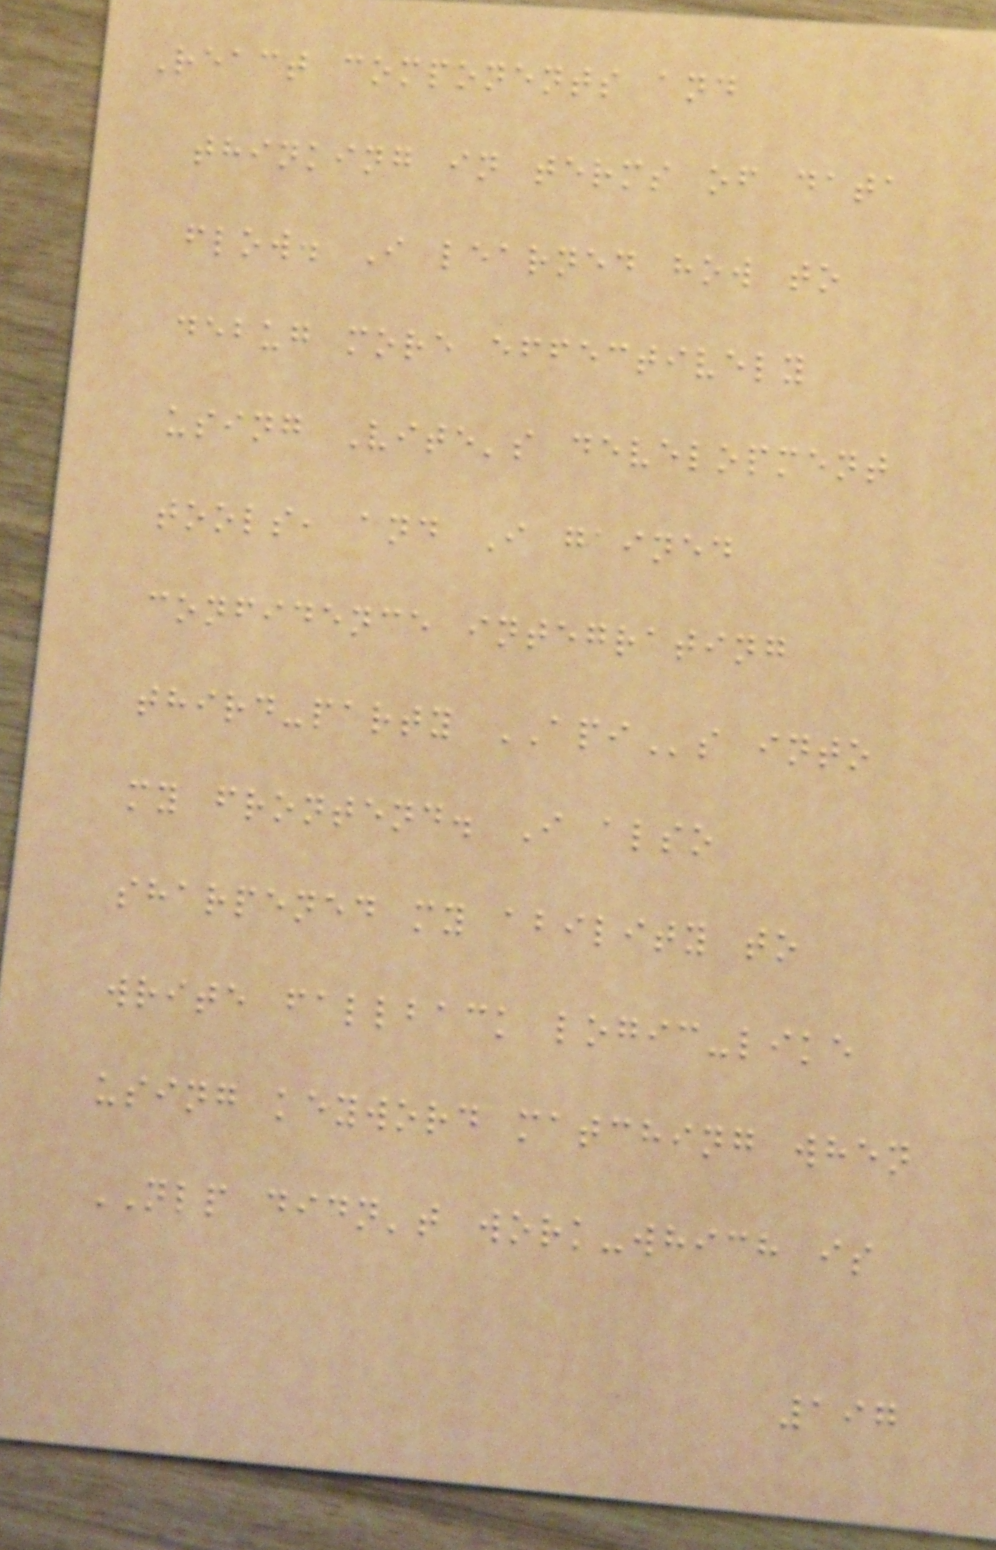React components and
thinking in terms of data
flow. I learned how to
debug more effectively
using Vite's development
tools, and I gained
confidence integrating
third-party APIs into
my frontend. I also
sharpened my ability to
write fallback logic-like
using keyword matching when
NLP didn't work-which is
197
